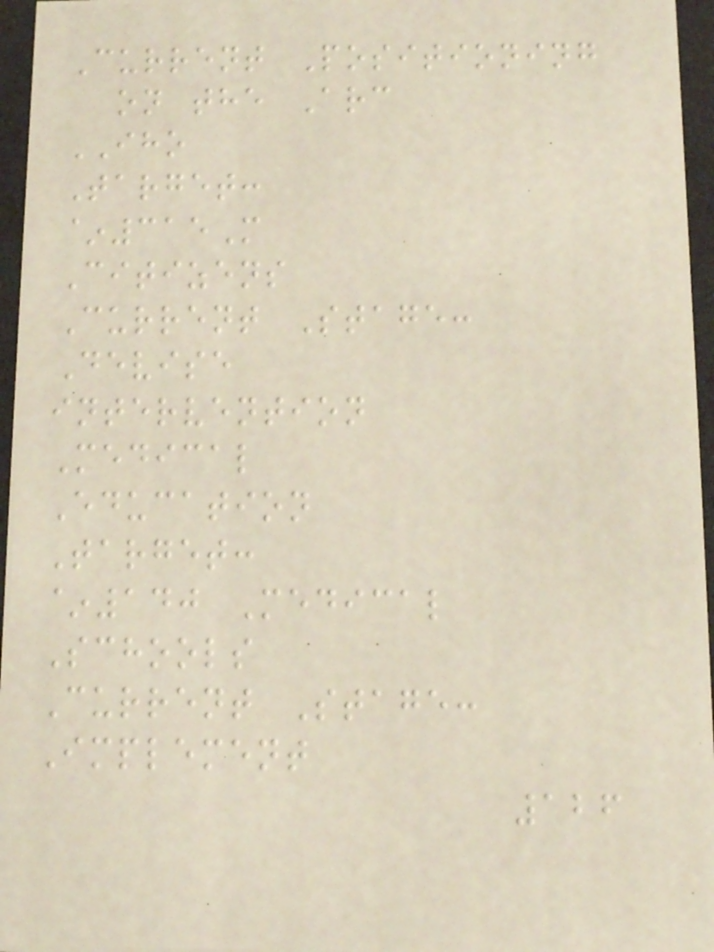Current Positioning
on the Arc
IHO
Target:
~315M
Citizens
Current Stage:
Devise
intervention
Medical
Education
Target:
~140 Medical
Schools
Current Stage:
Implement
126
